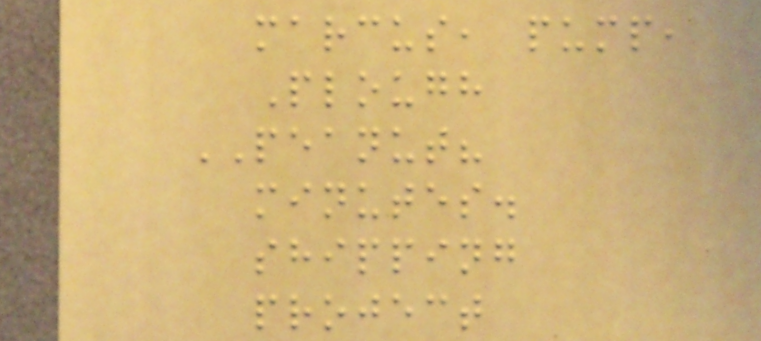marcus, pump,
Plough
PEANUT?
minutes.
shipping
project
